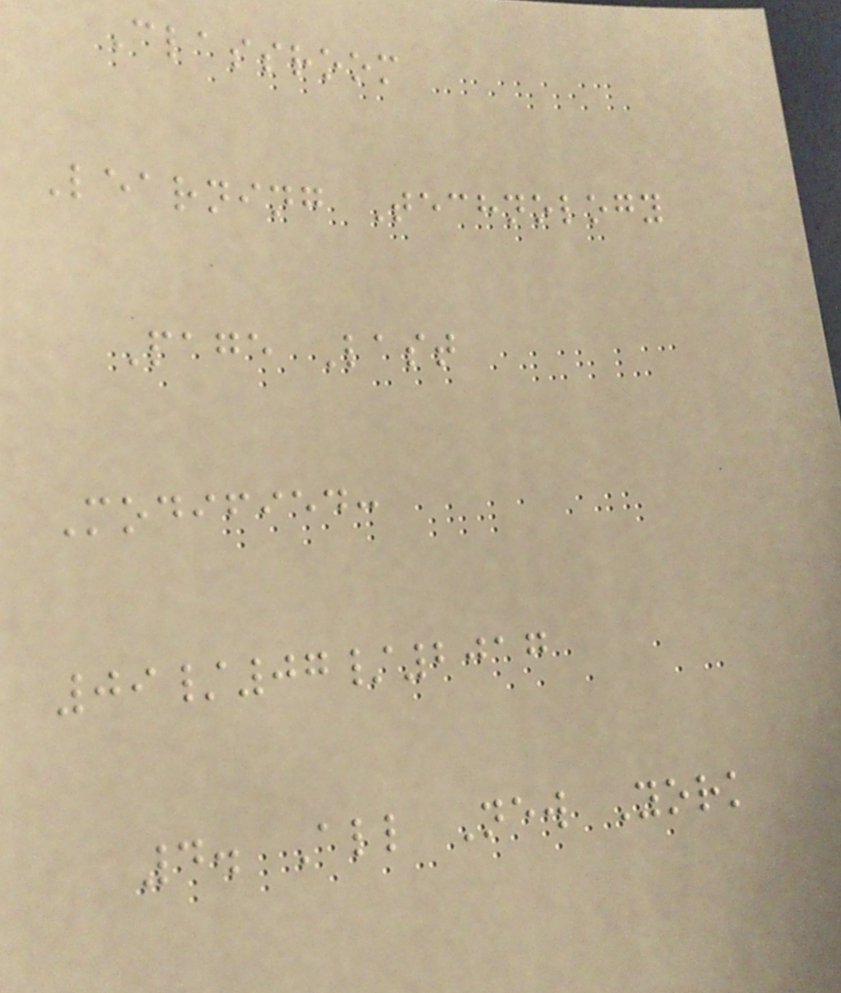Classroom
Learning Technology
Page Last
Modified:
09/07/2017
4. All New York
